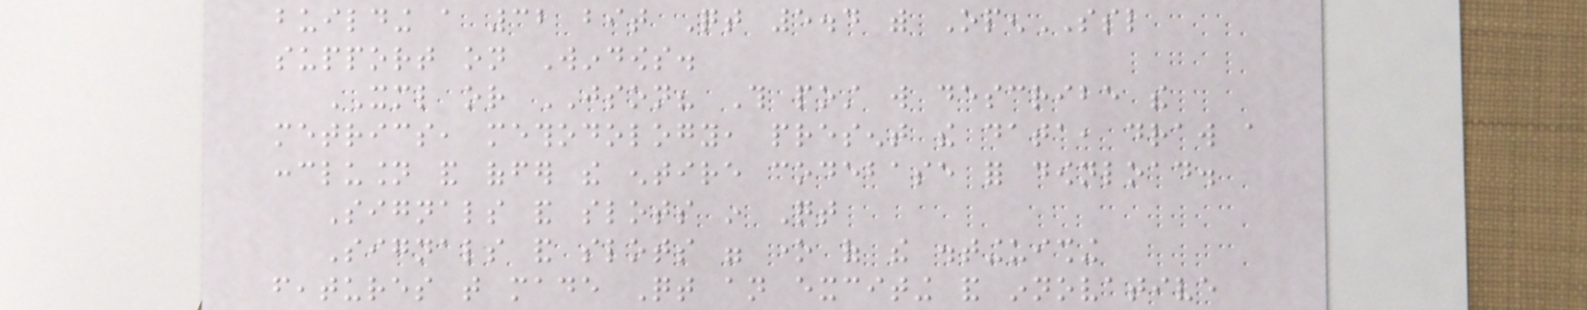building a 32 bit Qt 5.4 with OpenSSL
support on Windows.
XML or JSON? This post will describe the
metrics, methodology, present the data, draw a
conclusion and offer the entire codebase for download.
Signals and slots in Qt
Signals and slots were one of the distinguishing
features that made Qt an exciting and innovative
